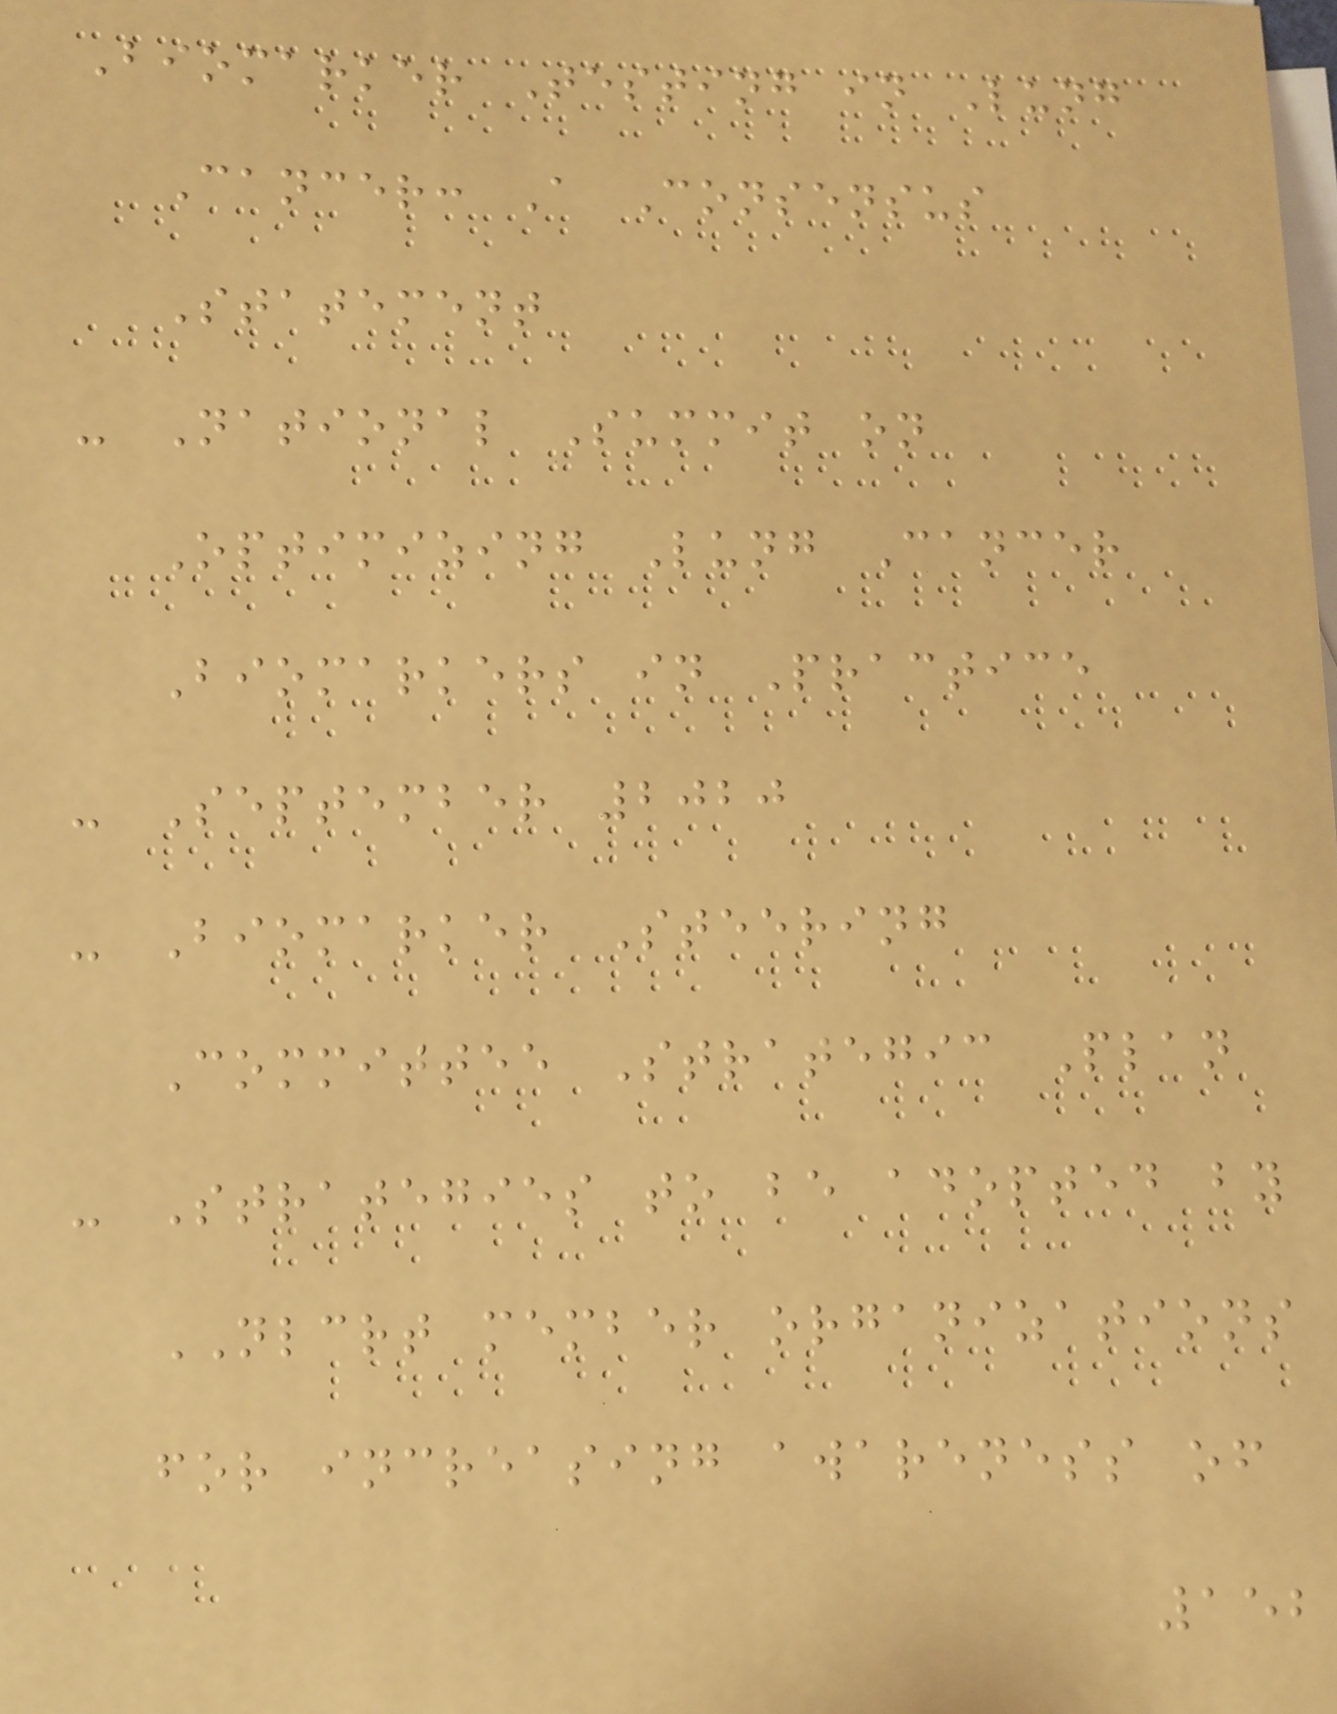Biomarker Testing in Lung
Cancer: A Consensus
Statement
- National Summit on
Optimizing Lung Cancer
Biomarkers in Practice
- September 2020
- Biomarker Steering
Committee Strategic Plan
- Strategies to be adopted by
NLCRT member organizations
for increasing awareness of
152
